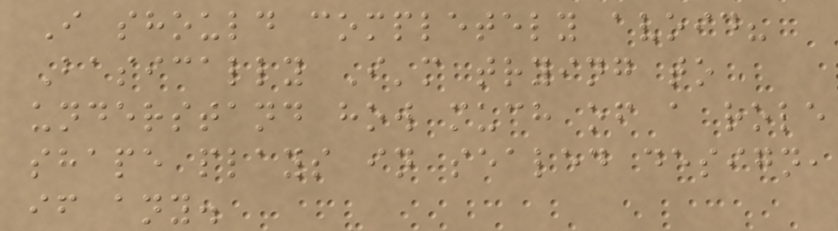I should completely avoid?
Basically I'm trying to
understand how much of a role
shape plays in sealed design,
if any.
